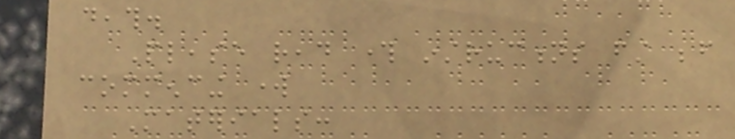death.
Please read through instructions first before
commencing work
Materials:
